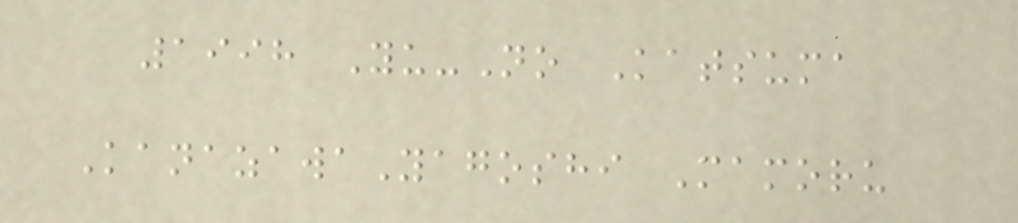1998 Yu-No Katsuma
KanazawaYagoshi Mamoru
